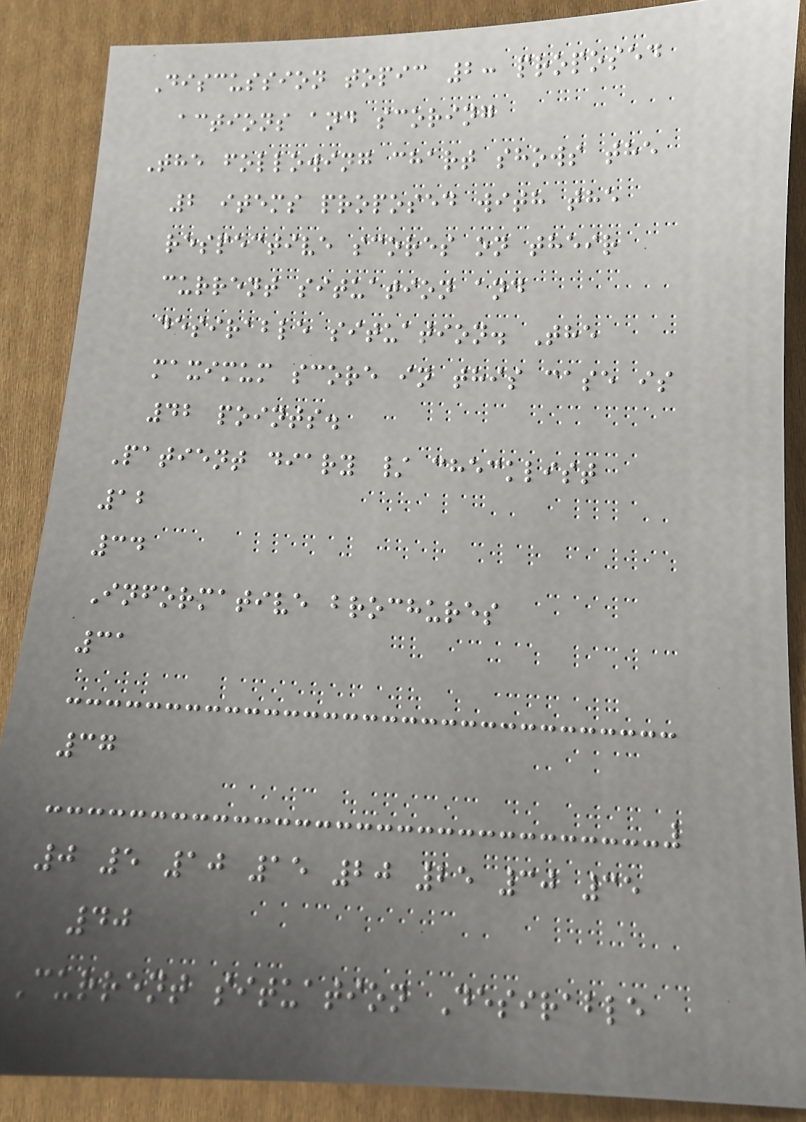Discussion topic 2: proposed
actions and scoring
The following chart shows the
2 items proposed with the
respective scores on their
current situation and
desirable situation. The
maximum score in this case is
42 points.
Patient diary / checklist
12
34
Informative brochures
31
37
0 5 10 15 20 25 30 35
40
Current situation Desirable
